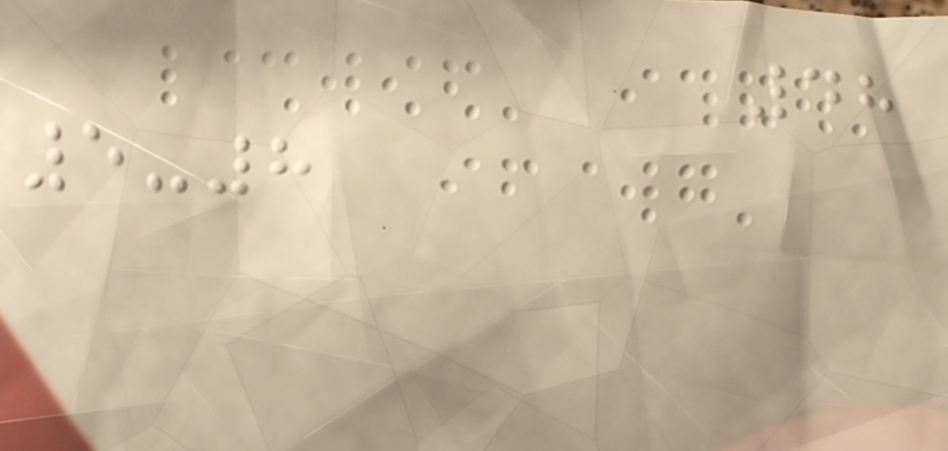48
5-8
